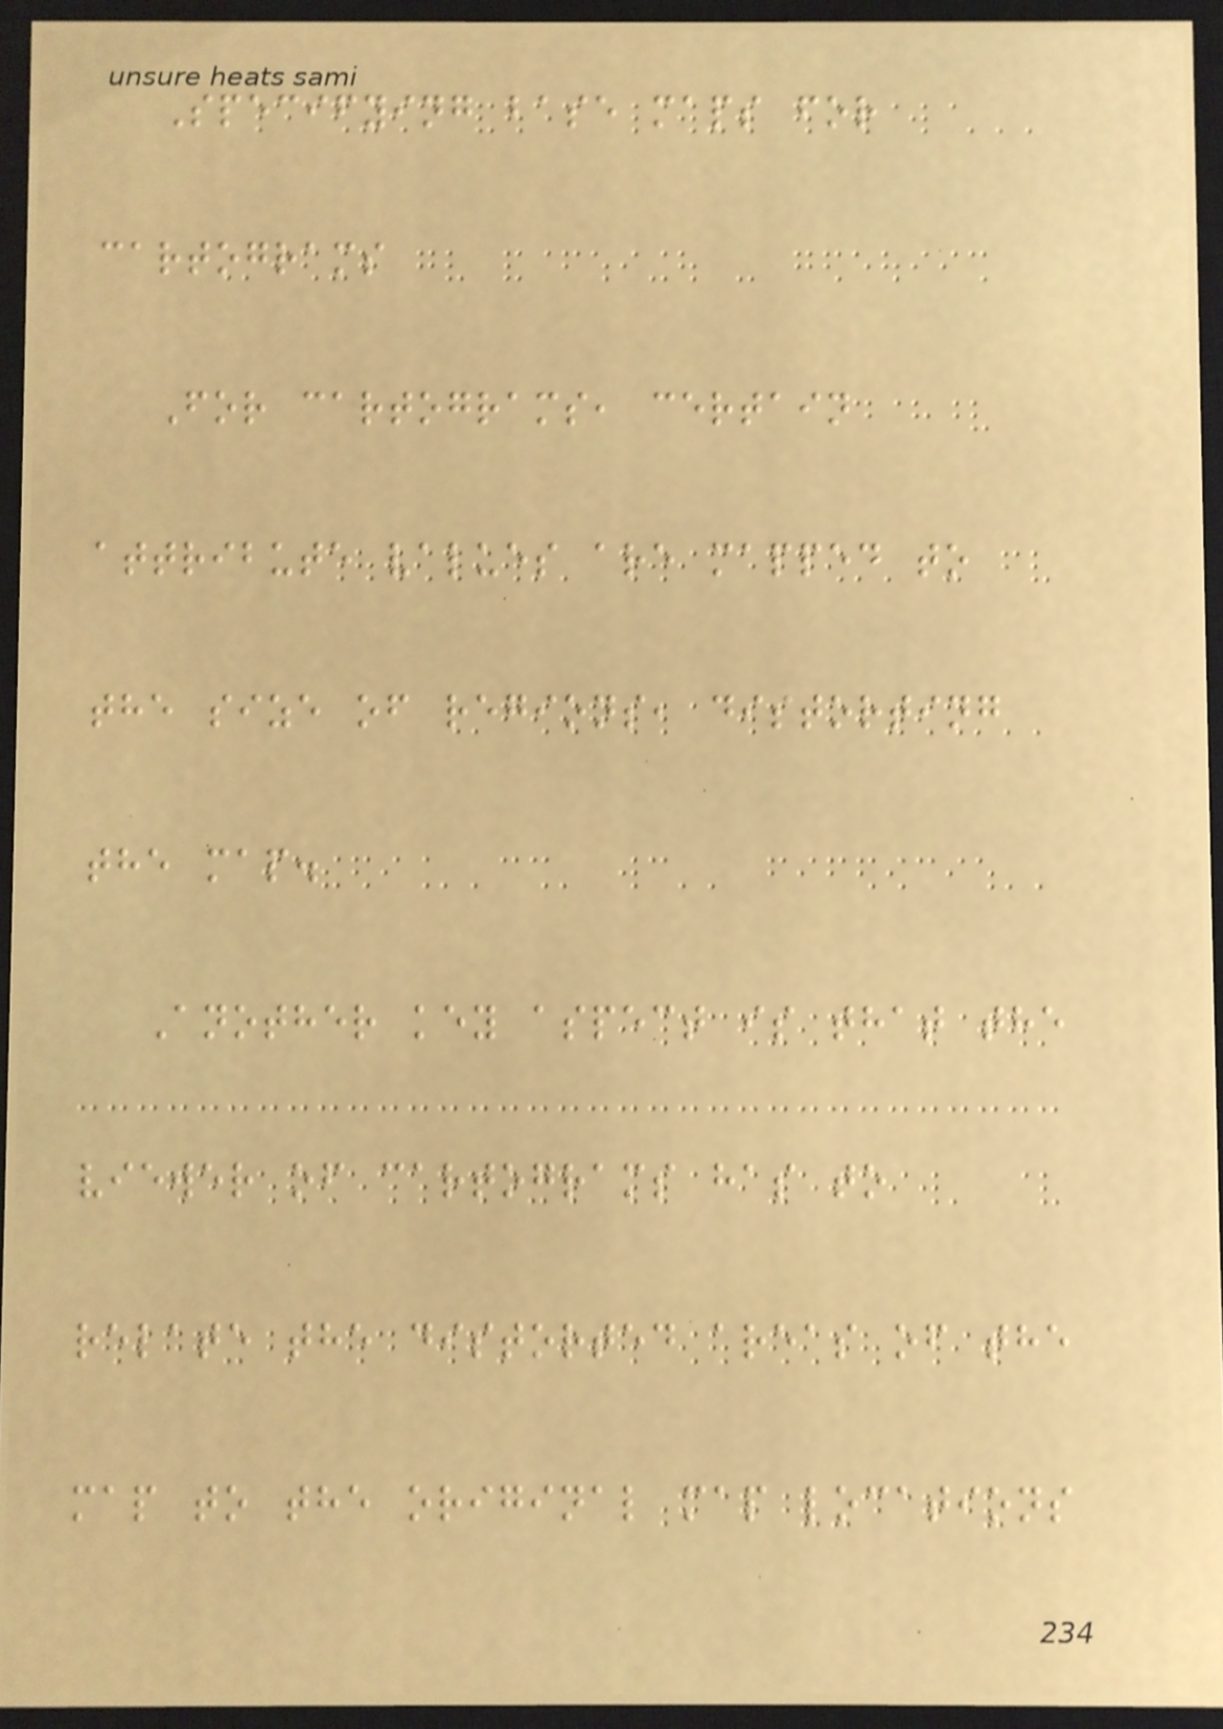Specifying base maps for
cartograms
For cartograms, certain
attribute values are mapped to
the size of regions, distorting
the map.
Another key aspect is that the
viewer of cartograms has to
relate the distorted areas of the
map to the original map locations
